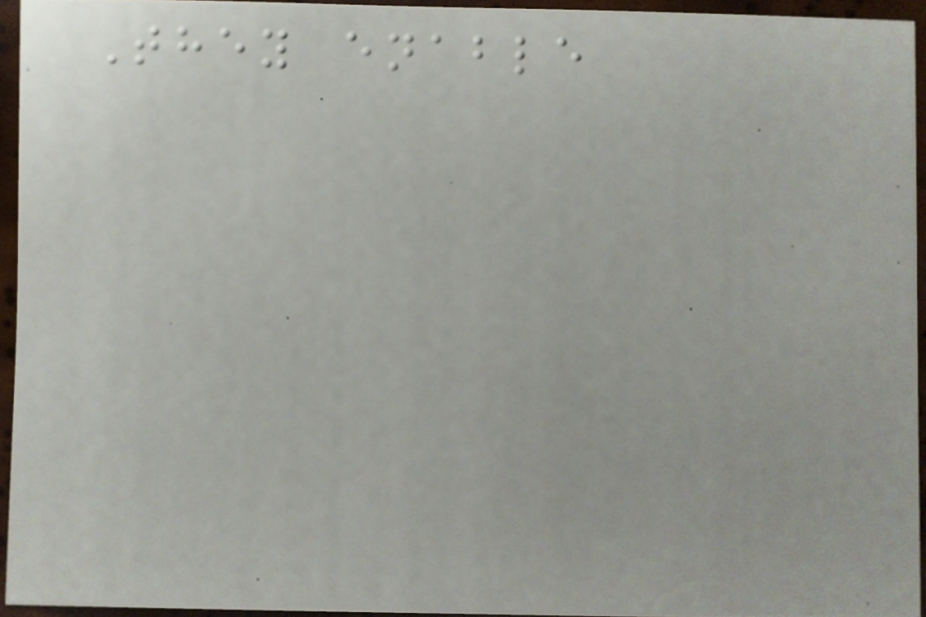They enable
